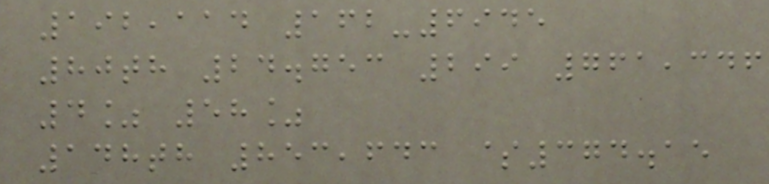192,114 162-6945
80th 24.753 299 761,346
4% 58%
148th 853,643 $374.15
